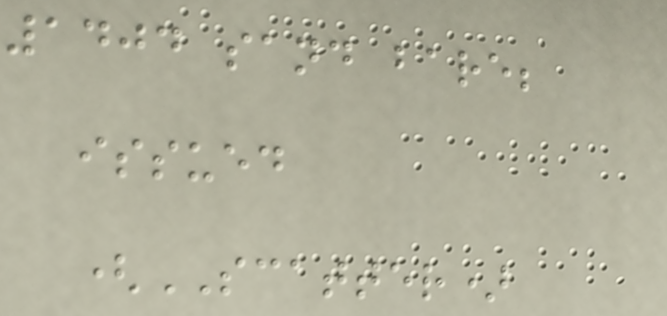1404 sand bare;
issued
(SCATTER)
